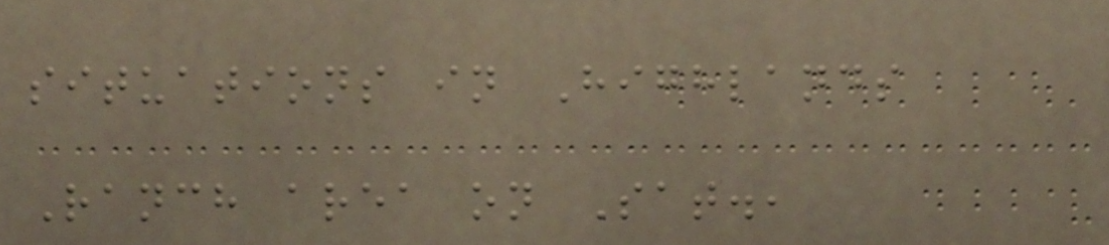situations in Highlands
Ranch area on Sat.,
